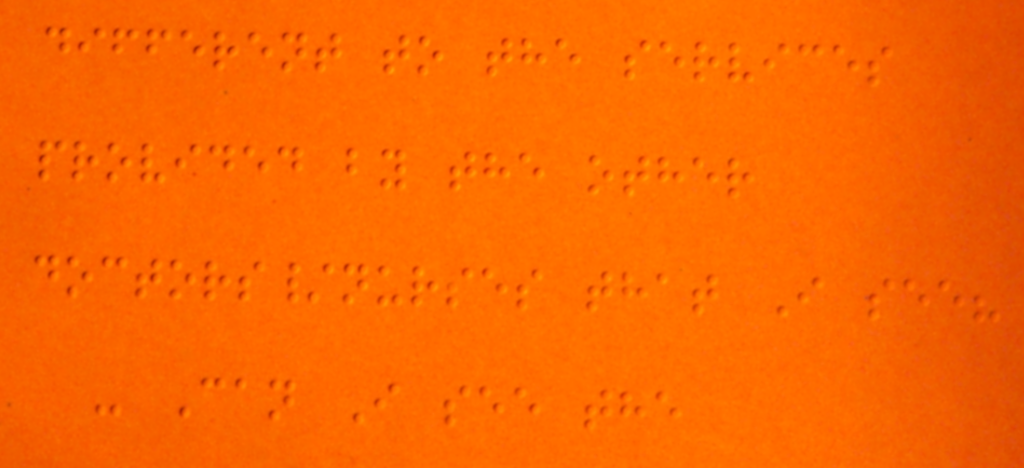different to the services
provided by the other
doctors/nurses that I see?
- Can I see the
